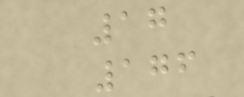17
176
